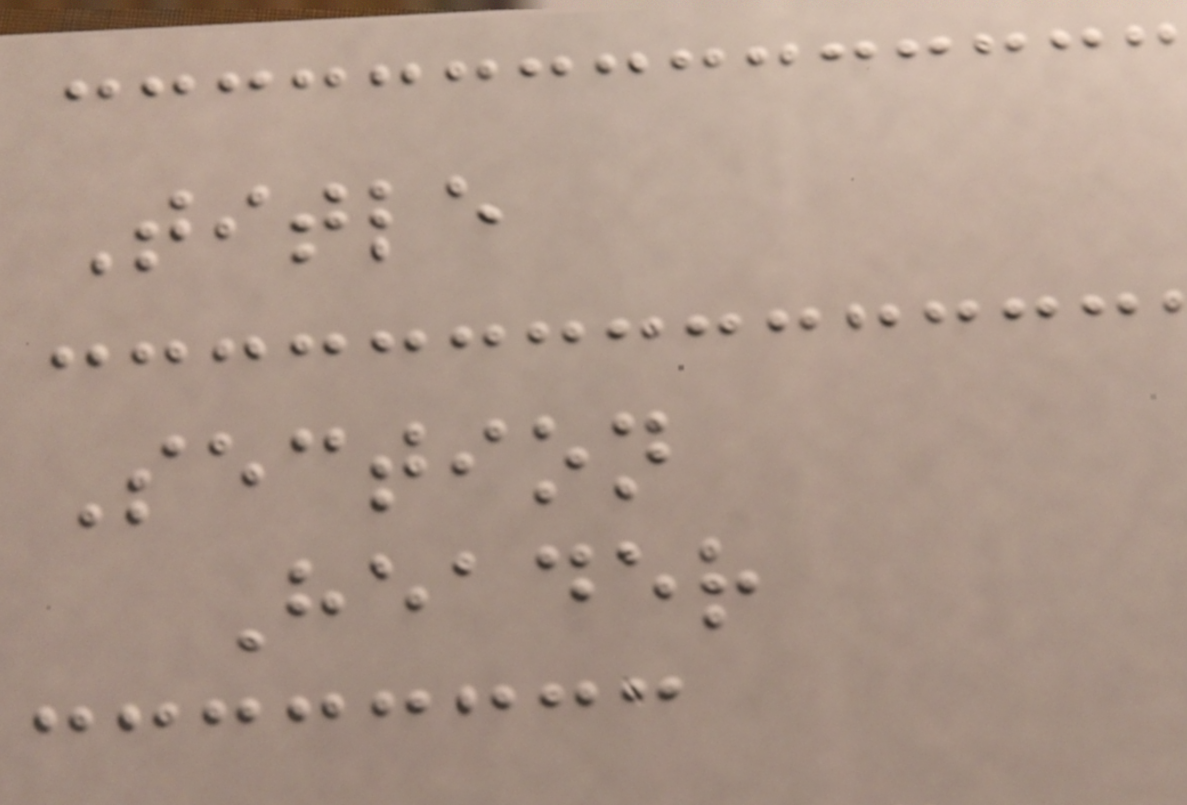Title
Section
Header
